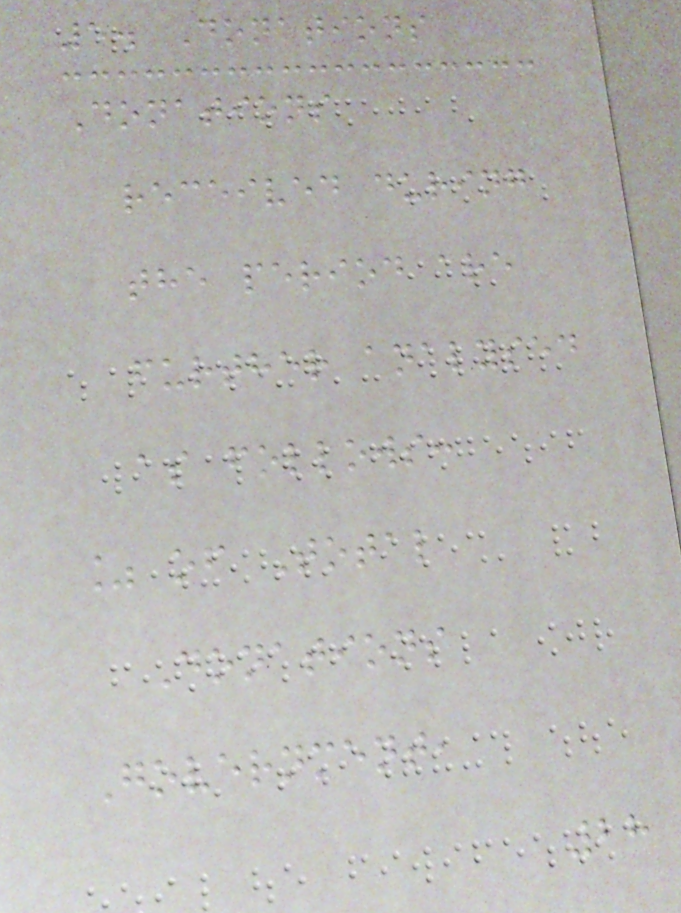5. Donations
Donations
received during
the period are
further analysed
as follows:
% of Total
Donations
Government,
28
